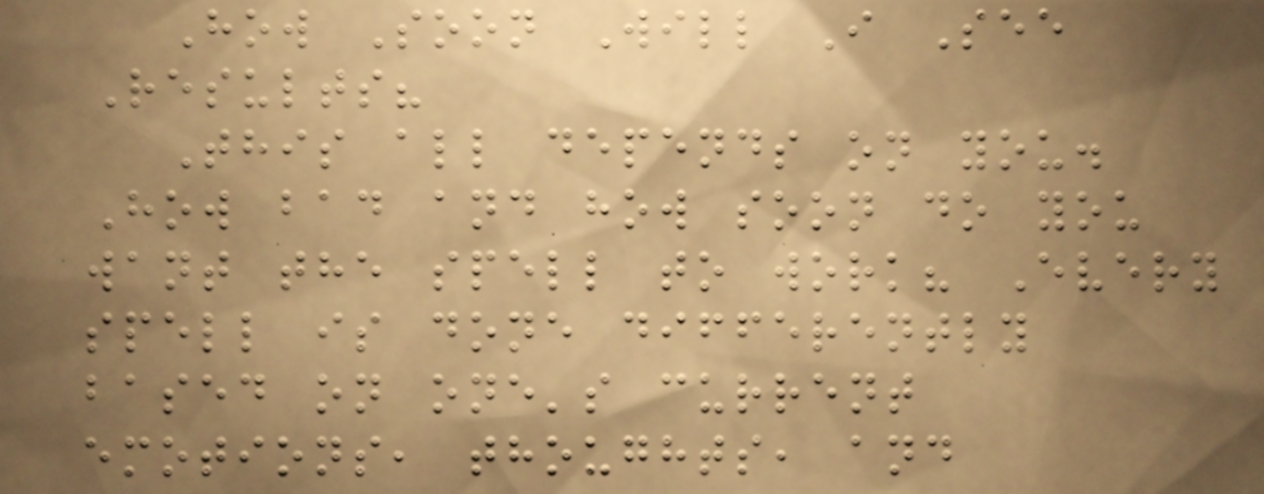How Soon Will I See
Results?
This all depends on you.
How bad and how soon do you
want the spell to work? Every
spell is done differently
based on one's current
emotions, thoughts, and
